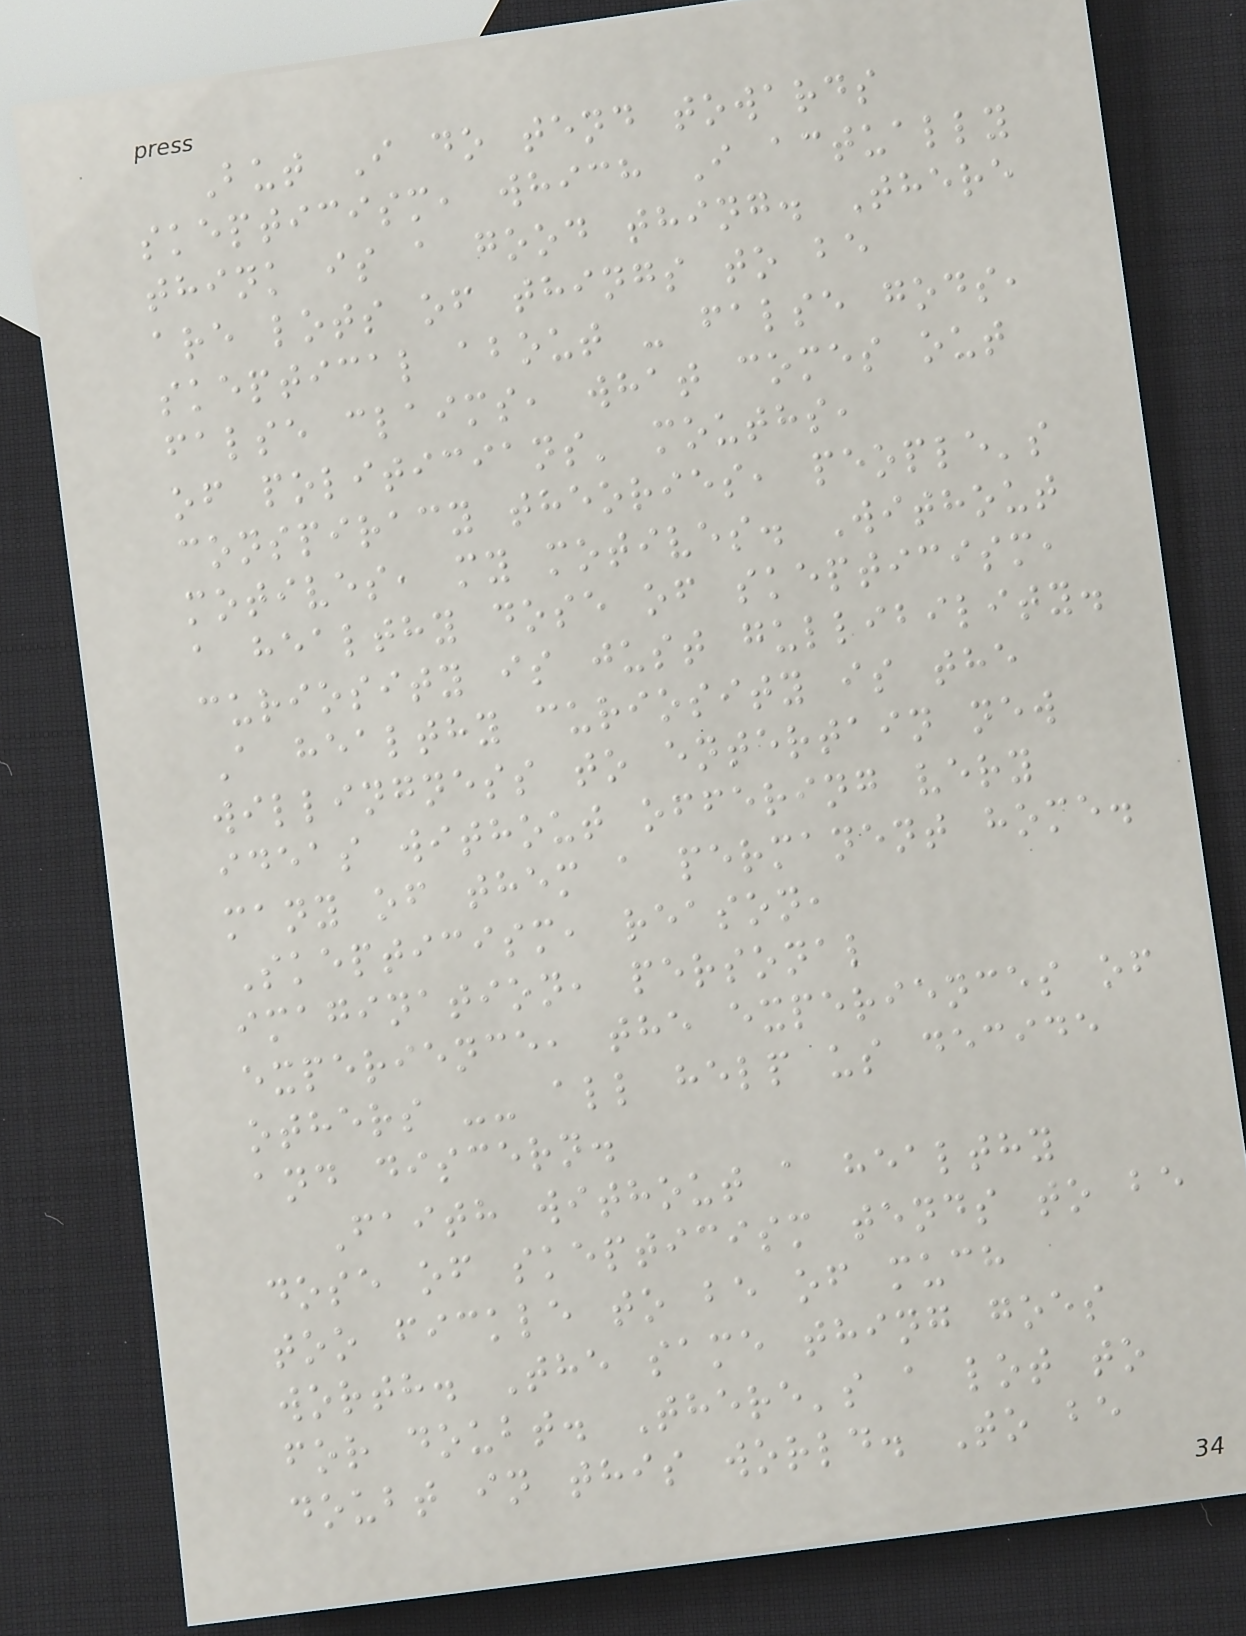But I do tend towards
skepticism, which I actually
think is a good thing. There
are lots of things to be
skeptical about - false gods,
false claims, what comes out
of politicians' mouths,
conspiracy theories, people's
motives, my motives. Without
a healthy dose of skepticism,
curiosity is just gullibility.
A healthy curiosity is the
willingness to entertain new
ideas without offering very
many of them a permanent home.
Skepticism, reason,
imagination, personal
experience, the experiences of
others -- all help us decide
and discern.
Faith without a healthy
dose of skepticism tends to be
too fickle to be of much
worth. The same thing goes
for doubt. There's a lot to
doubt in this world. To be
